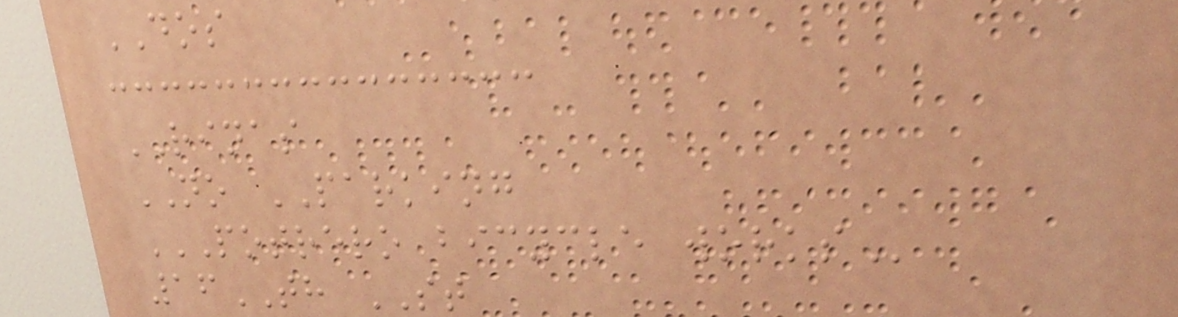DOS
RINAS
NO PARKING
POTRERO BICYCLE WORKS
16TH ST
